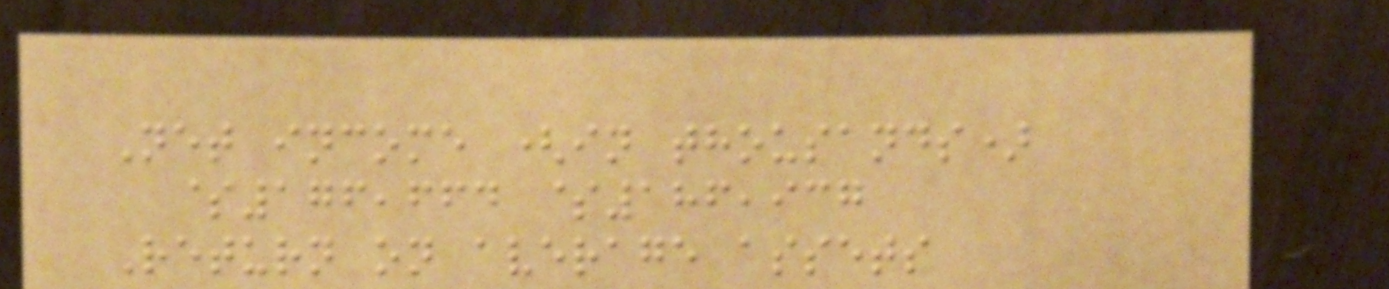Net income (in thousands)
$176,664 $186,937
Return on average assets
